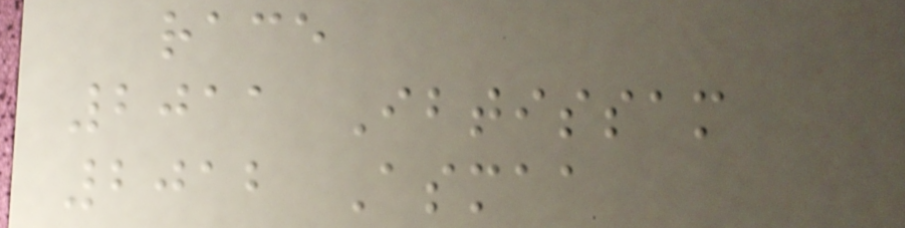race
2011 Ibtissam
2012 Asmaa
